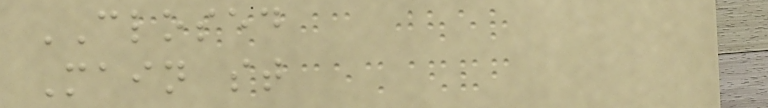CLOSED
Main st
